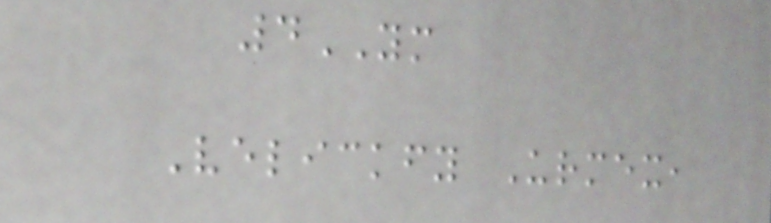4YM
Velickfy Urmex,
